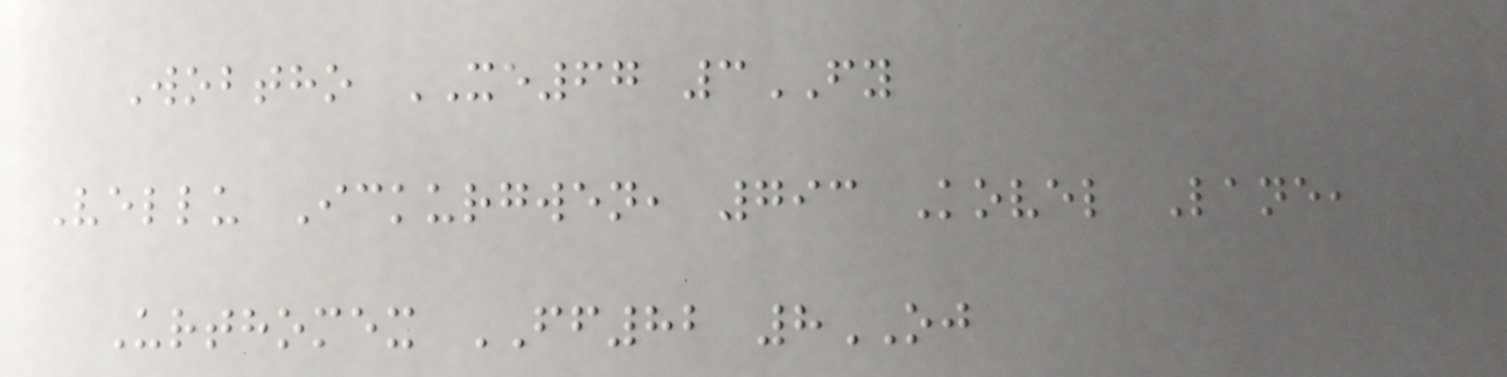Wobtho XE67 3FY
Vellu Ickurgwen, 793 Kovel Lane,
Urthomex FF82 8OJ
